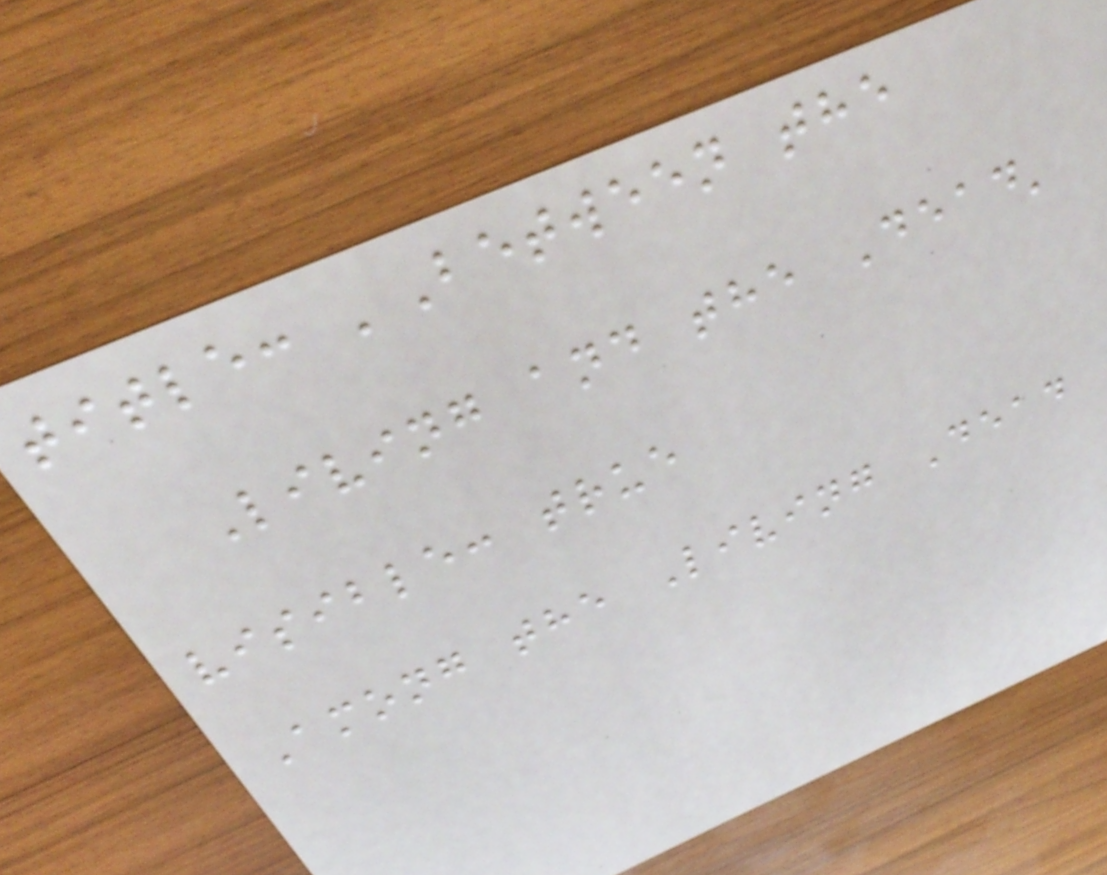title: 'Between the
Living and the Dead'
visible: true
Among the Living Dead
